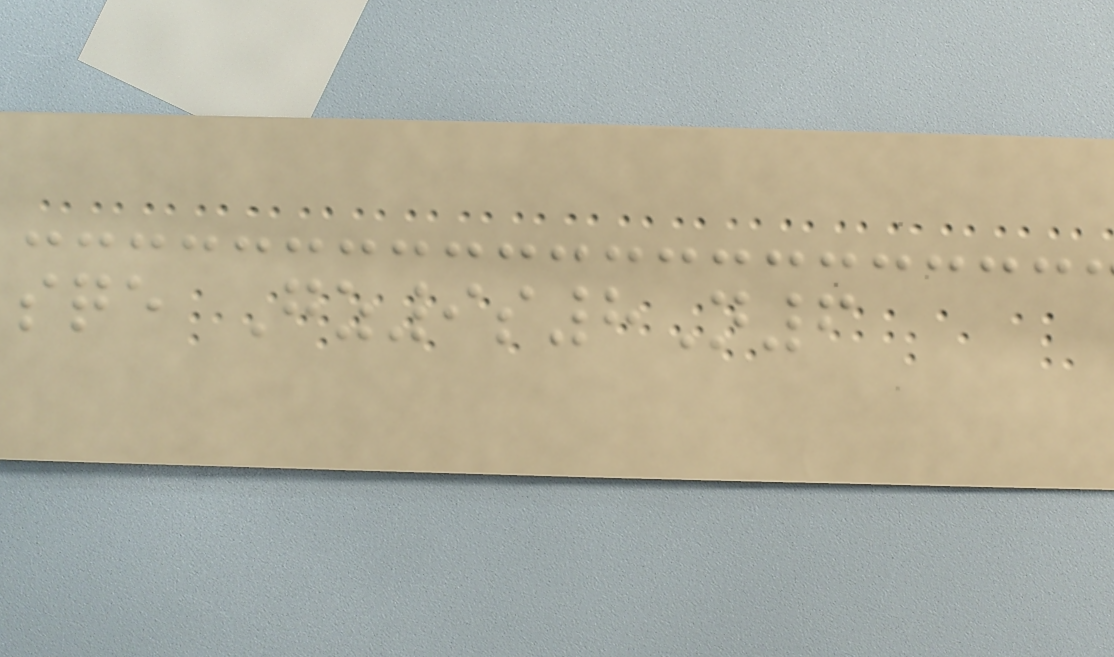sqe Gz9s8N6
